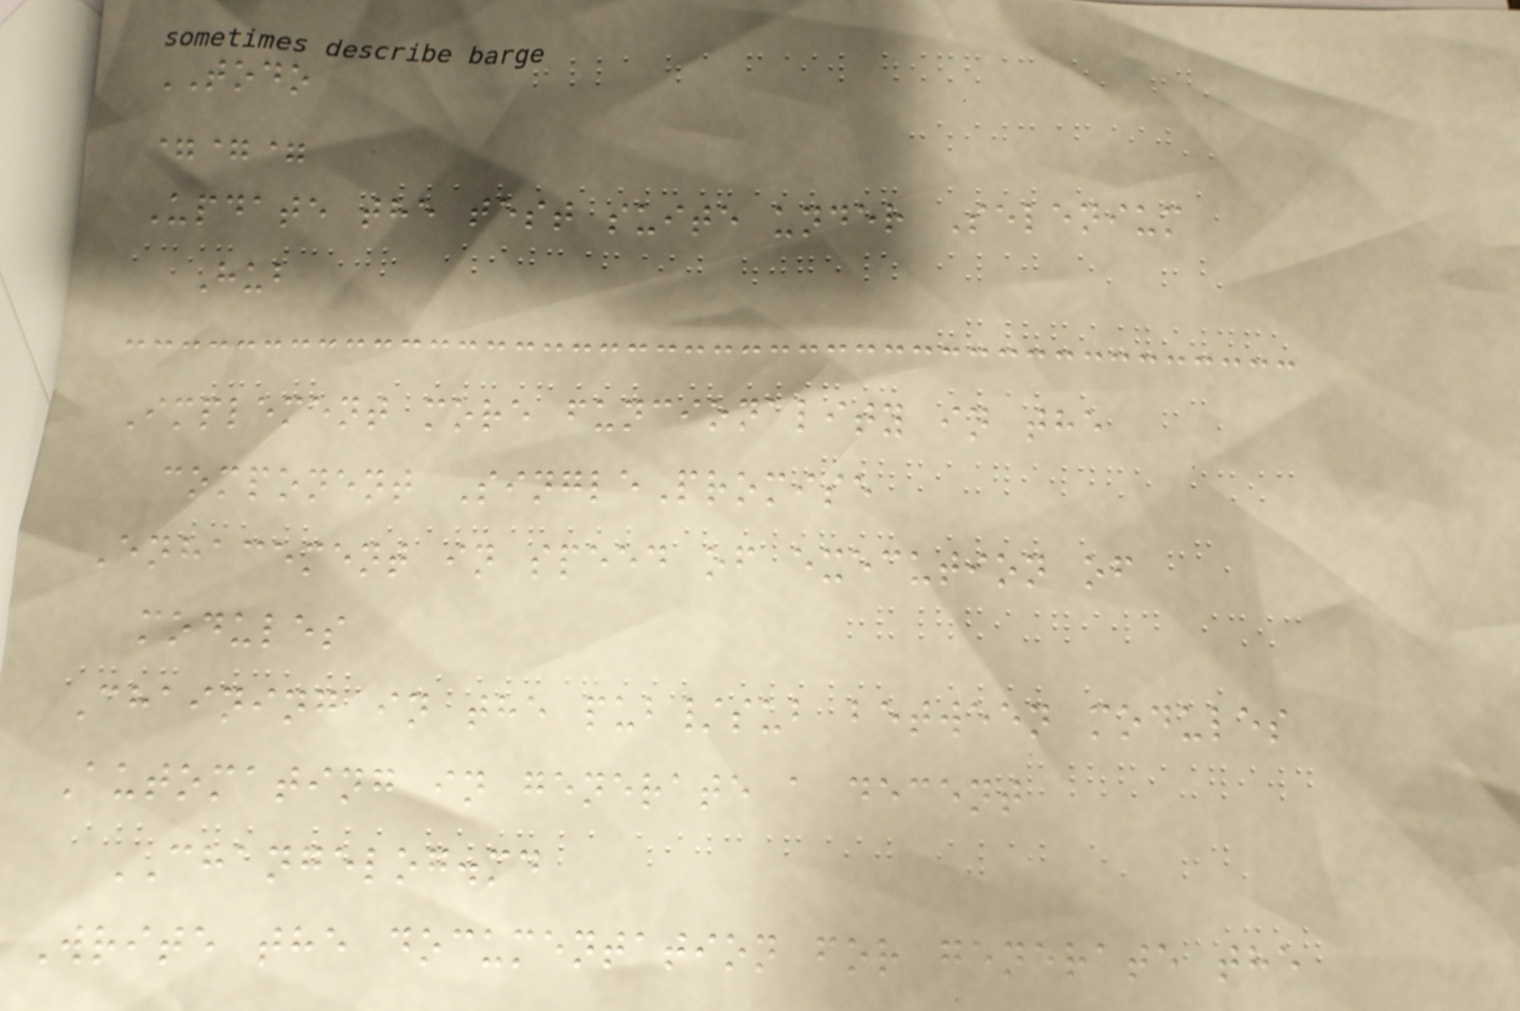TODO
===
Update the test suite under Selenium
Hub
Implement more funcionality in the
component SinglePromise
Enhacement in speed of execution of
modules
Chaining in the pub/sub between modules
Automating in generate a decent
CHANGELOG.md
Write the documentation for generate the
